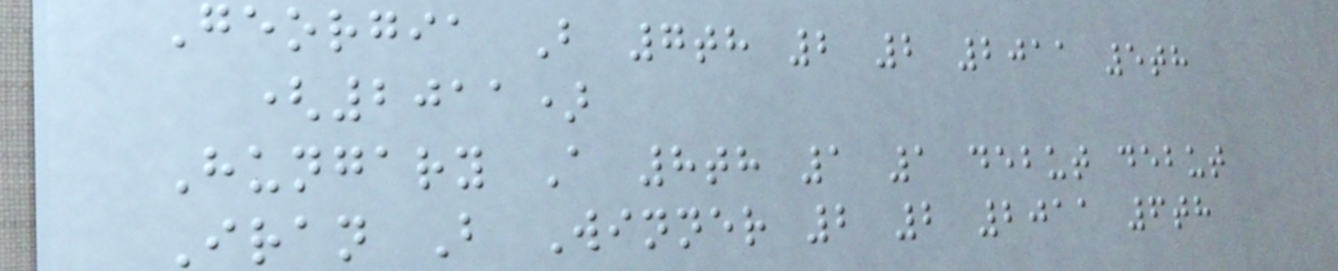Georgia B 7th 2 2 2011 5th
(2011)
Hungary A 8th 1 1 debut debut
Iran B Winner 2 2 2011 6th
